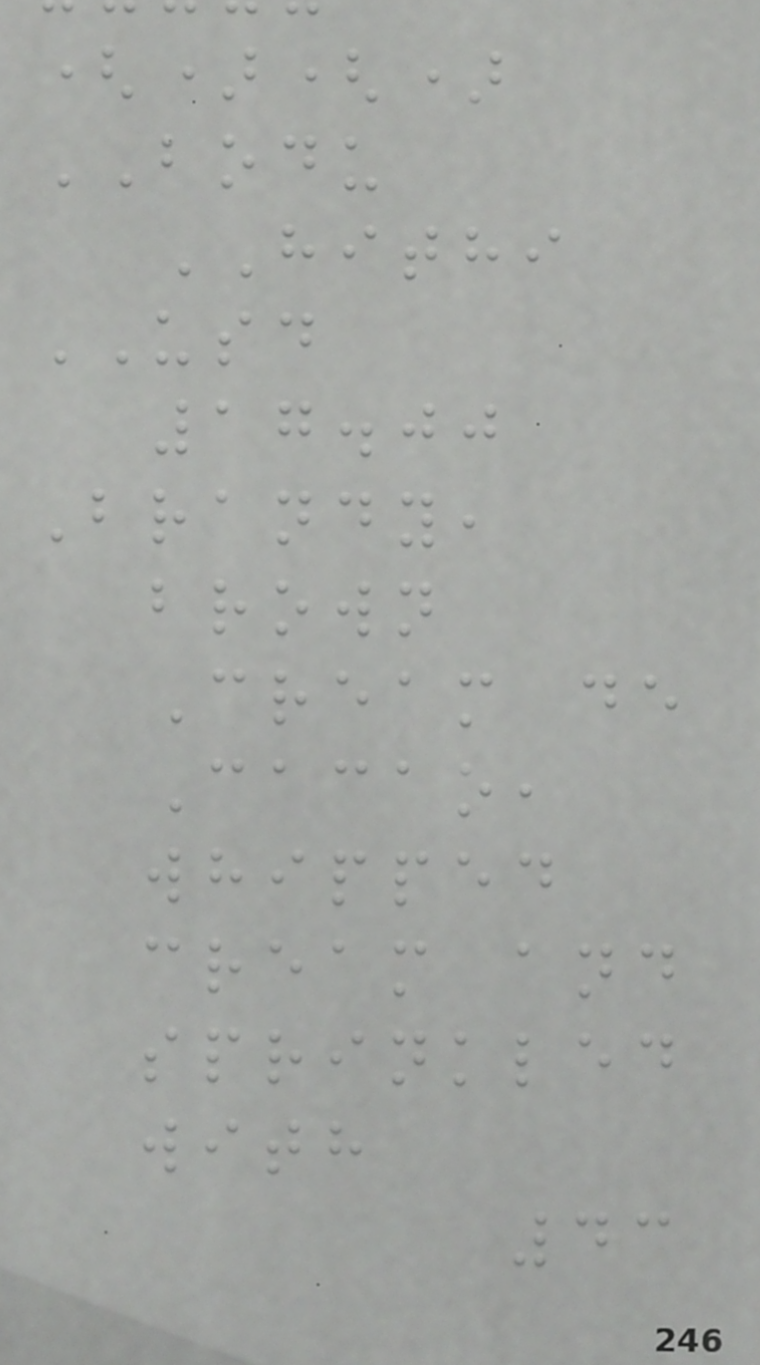()()
BODU
HITHI
USD
17.00
Brandy,
brown
Cream de
Cacao,
whipped
cream and
sprinkled
with
43
